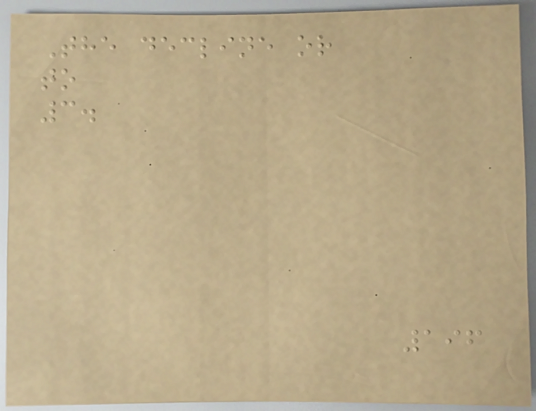The decline or
to
3.
196
